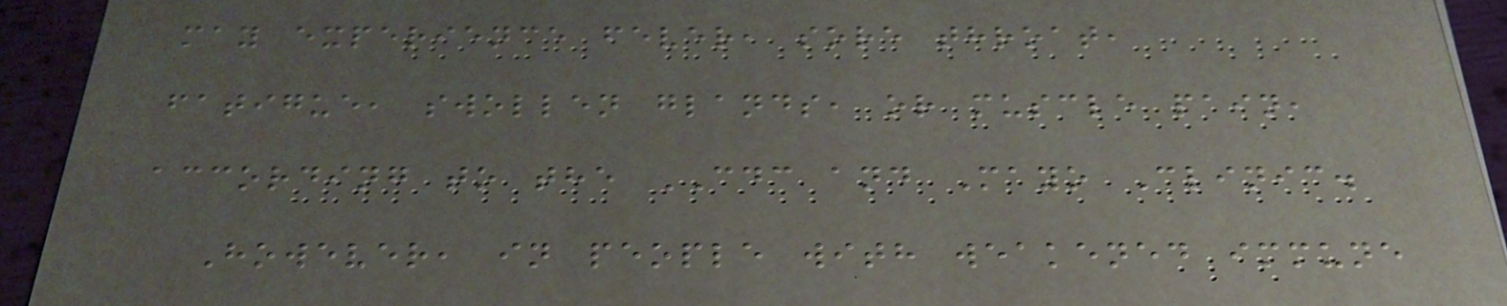may experience fever, sore throat,
fatigue, swollen glands, or muscle pain,
according to the CDC and Mayo Clinic.
However, in people with weakened immune
